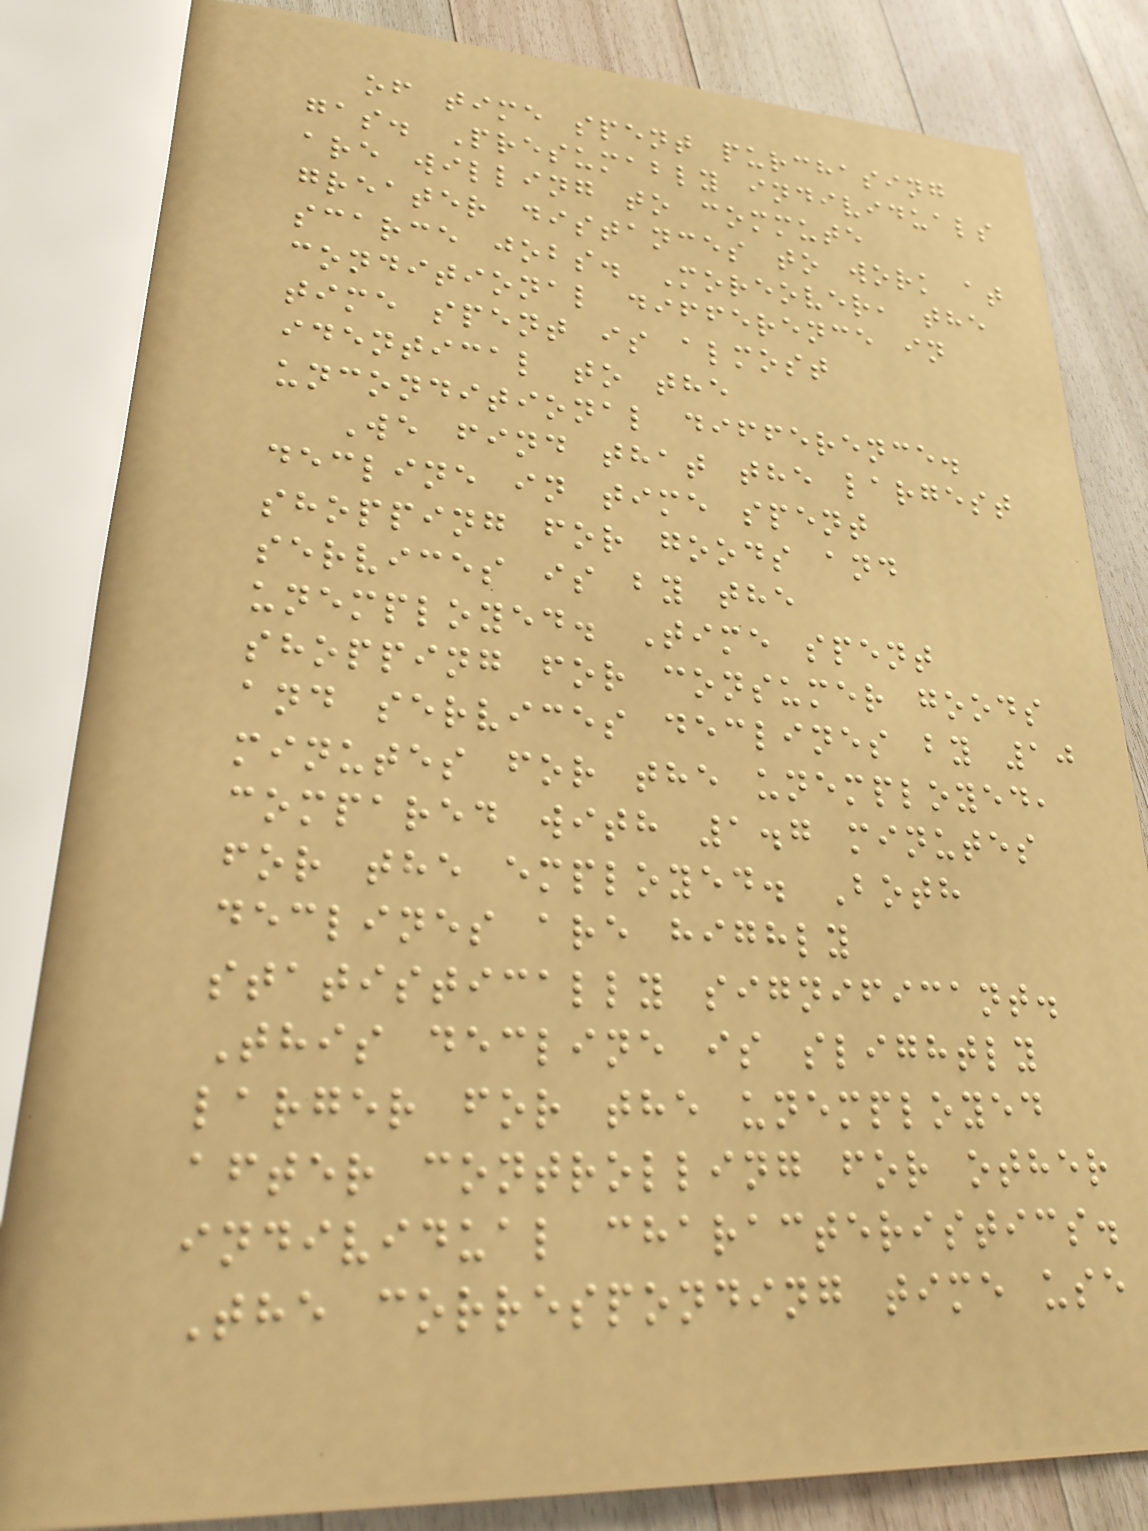of time spent purchasing
gas. Presumably individuals
are willing to commute
greater distances to work at
scarce jobs. Moreover, the
conditional difference in
time spent is almost
identical to the
unconditional difference.
We find that the largest
decline in time spent
shopping for goods and
services is by the
unemployed. Time spent
shopping for consumer goods
and services declines by 10
minutes for the unemployed,
compared with 1.7 minutes
for the employed. Both
declines are highly
statistically significant.
This decline is slightly
larger for the unemployed
after controlling for other
individual characteristics.
The corresponding time use
